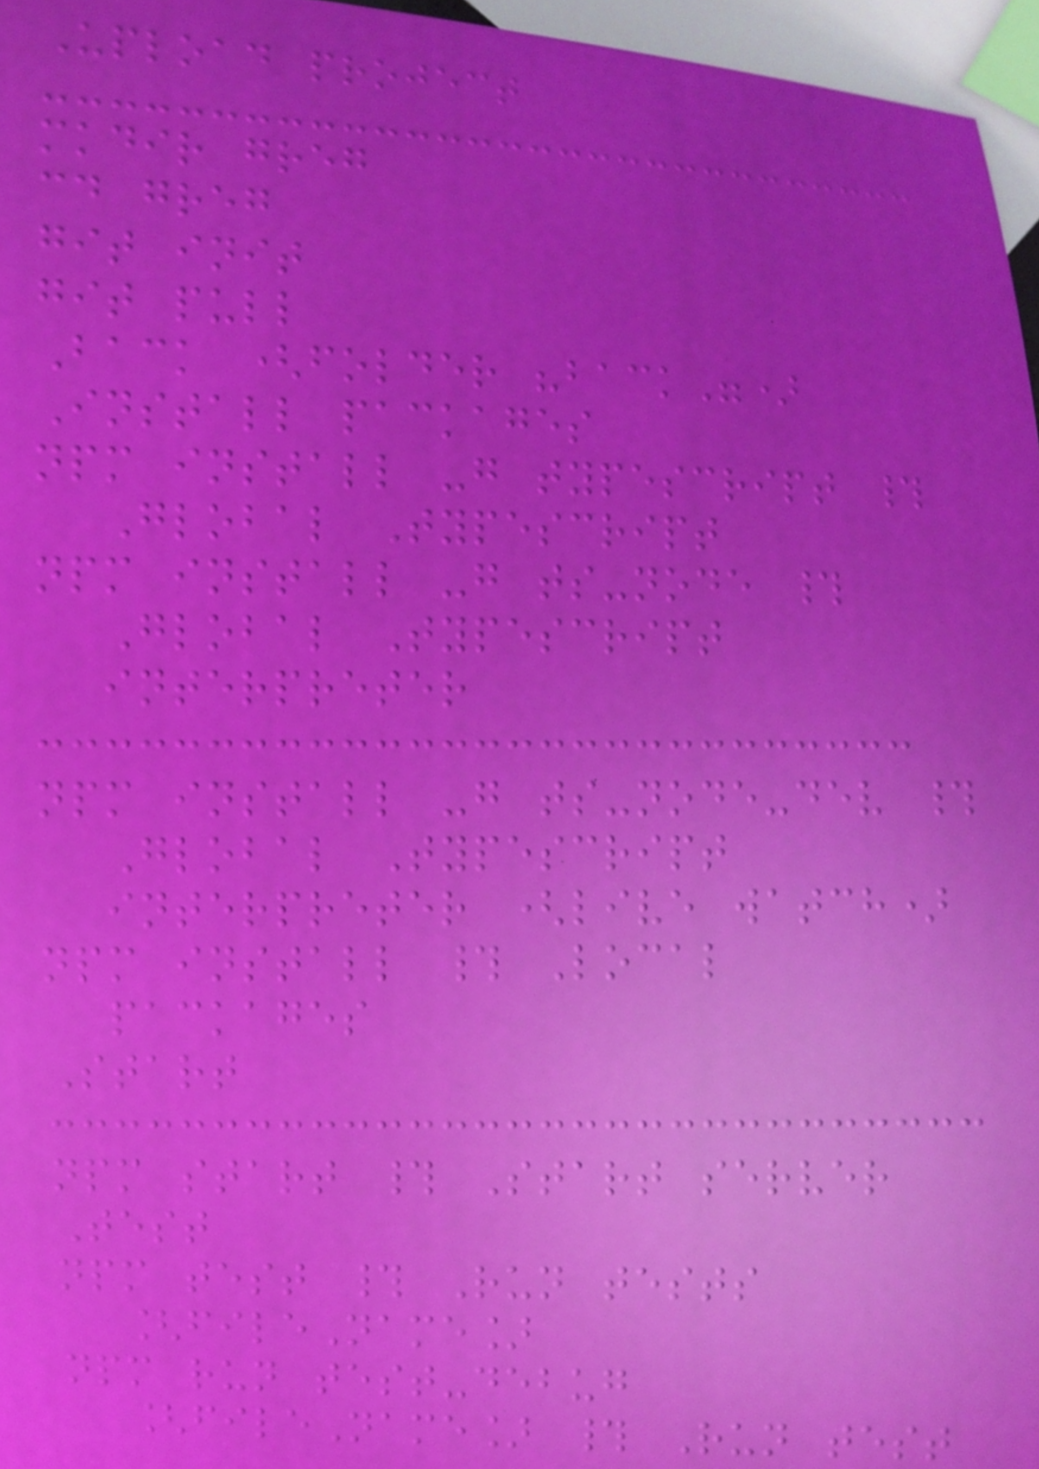Upload project
mkdir greg
cd greg
git init
git pull
Back (folder "back")
Install packages
npm install -g typescript #
Global Typescript
npm install -g ts-node #
Global Typescript
interpreter
npm install -g ts-node-dev #
Global Typescript
interpreter (live watch)
npm install # Local
packages
Start
npm start # Start server
Test
npm test # Run tests
[fileName]
npm run test-debug
[fileName] # Run test
